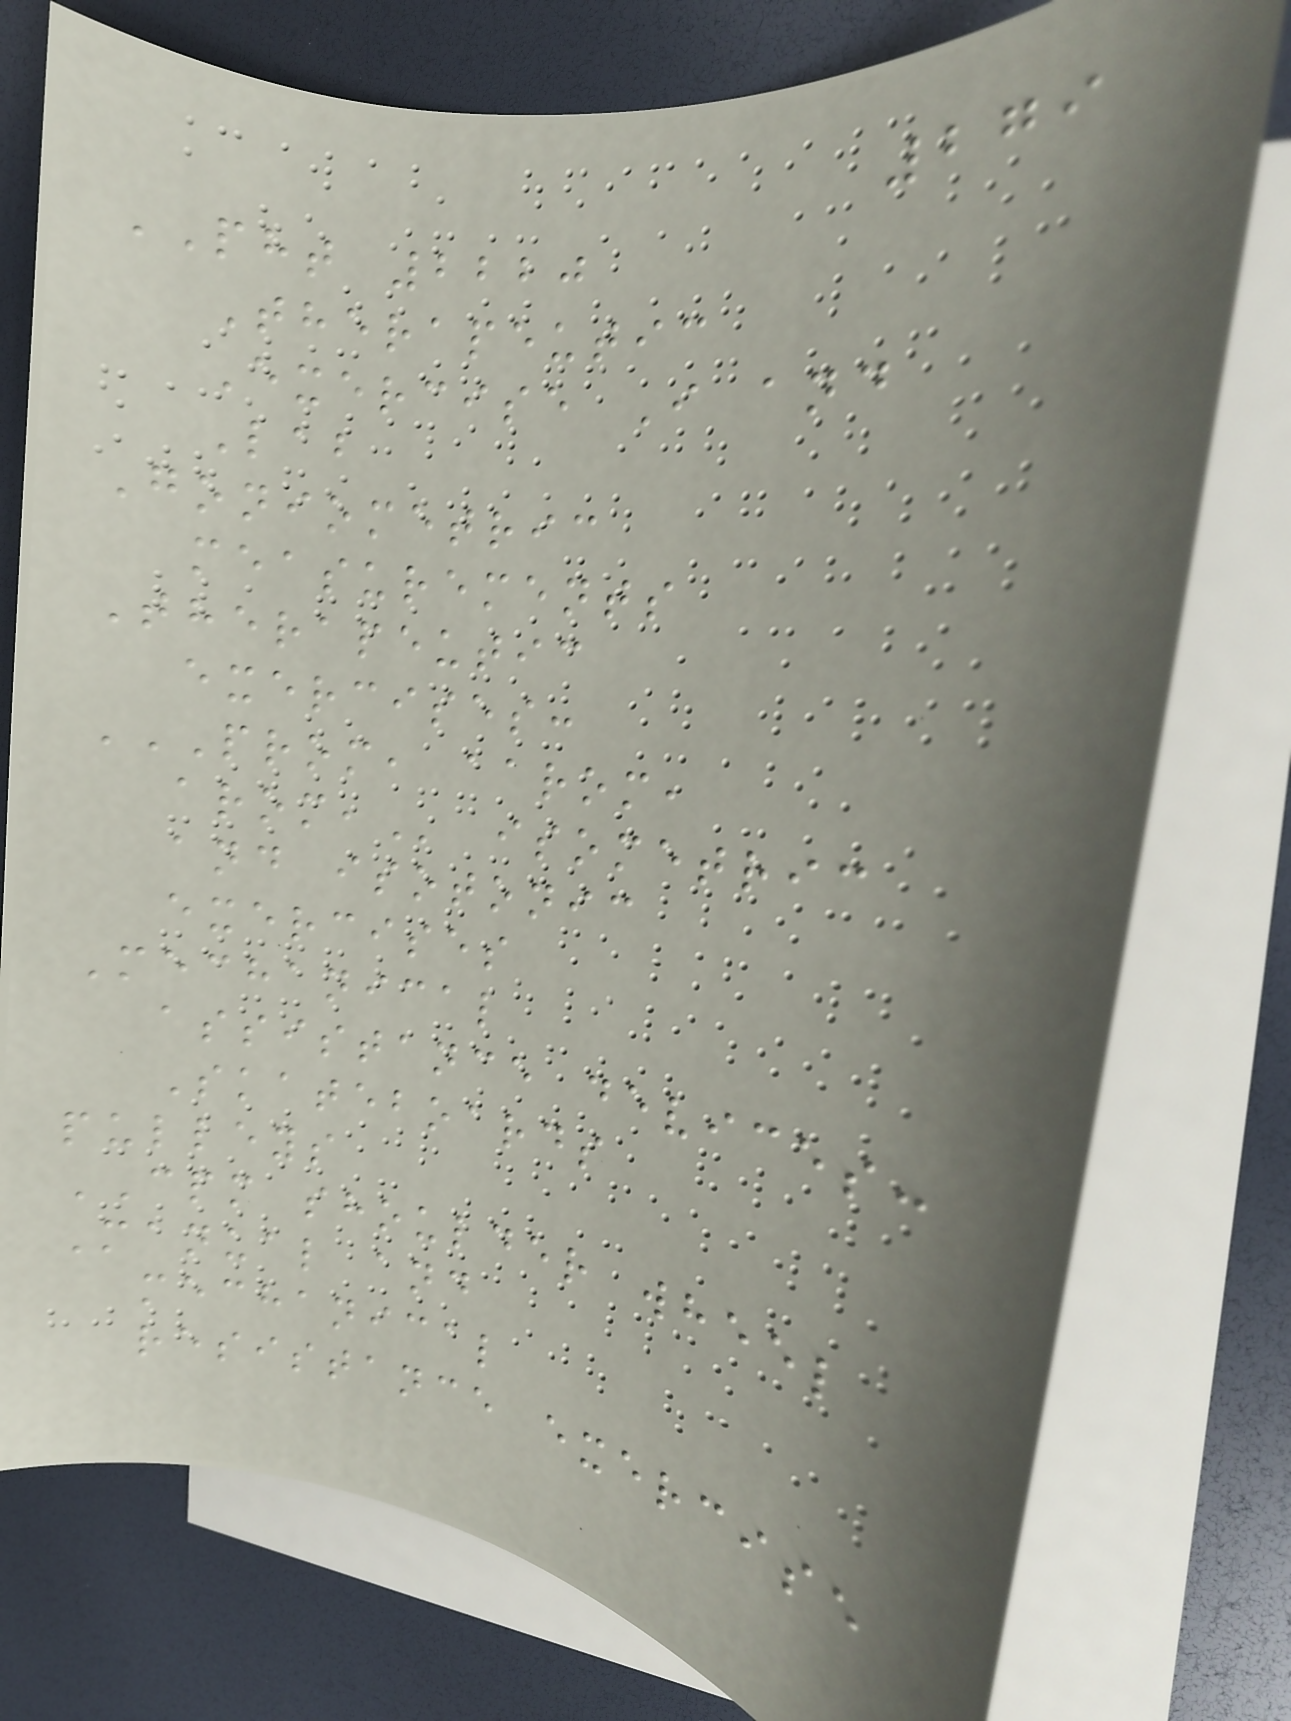279
PHT 2220
Therapeutic
Exercise I and
Lab
Goniometric
measurements
Therapeutic
exercises:
PROM, AAROM,
AROM, isometric
and isotonic
exercises
Mechanical
assistance devices:
Skateboards
pulleys
CPM shoulder wheel
Manual and
mechanical
resistance exercise
